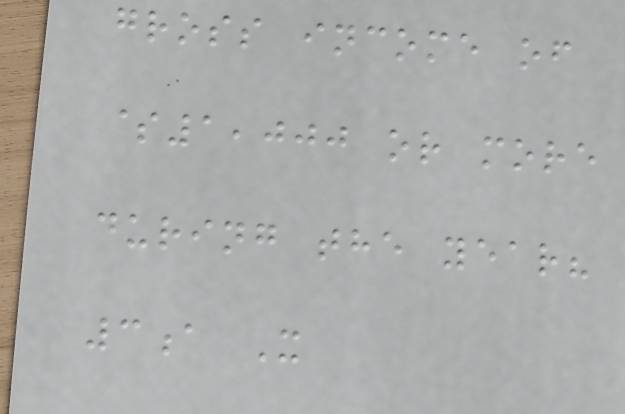gross income of
$1,000 or more
during the year?
3a X
